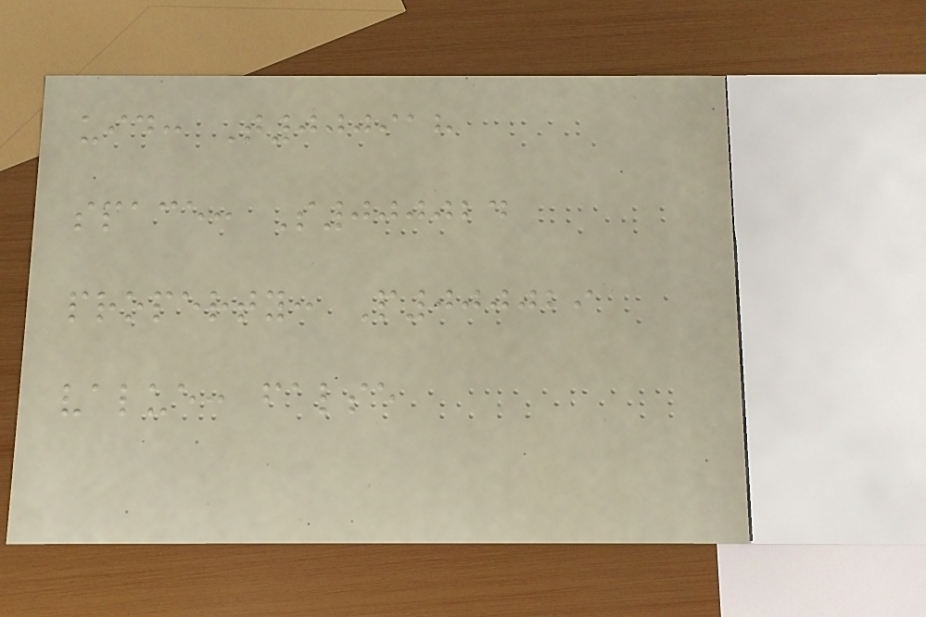uid: T000918
space: S000024
property: P000029
value: false
